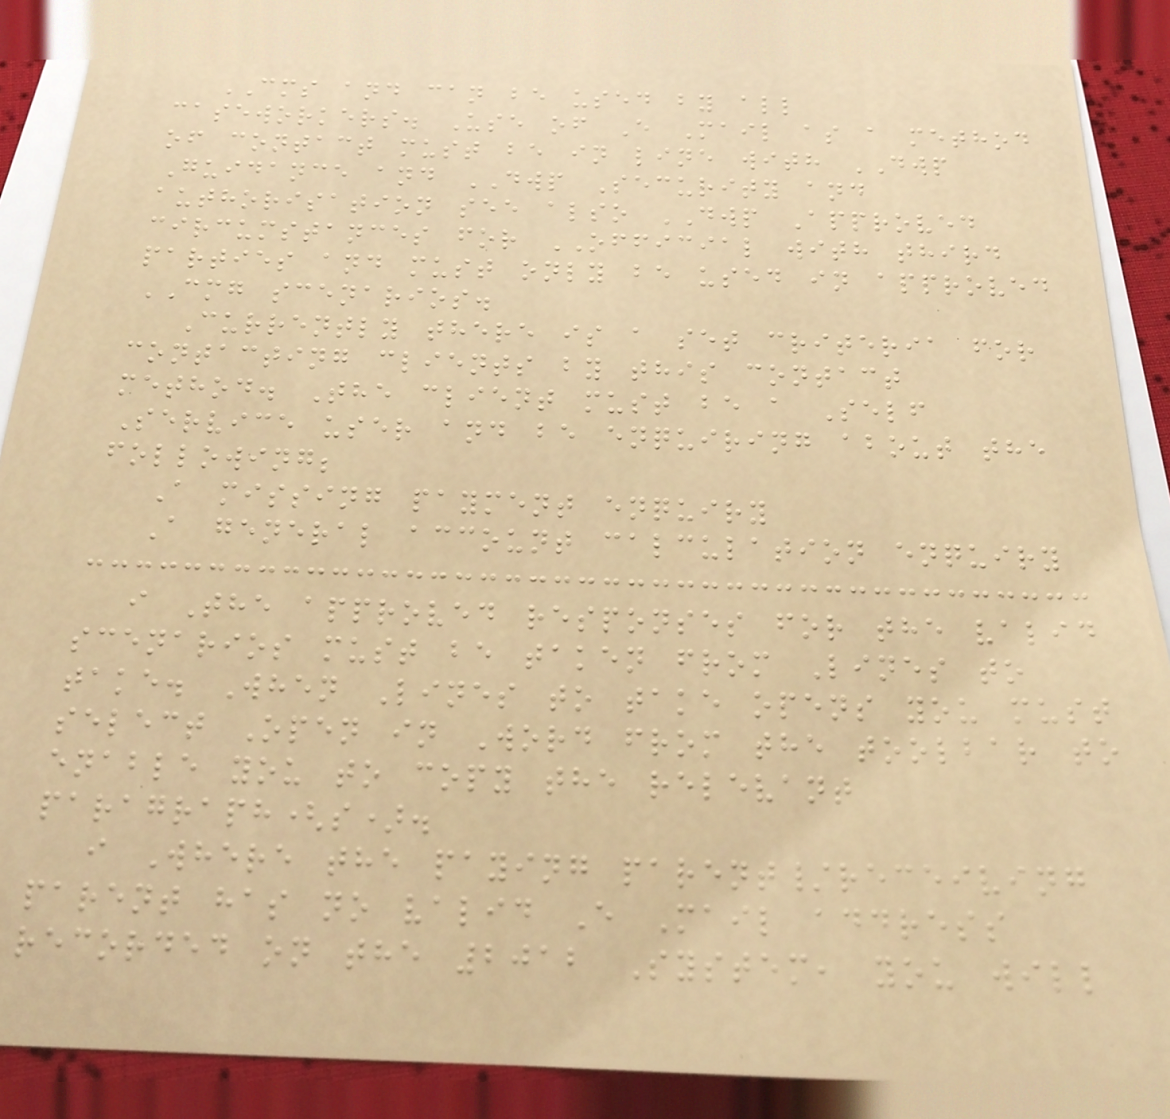CMS and can be used by all
caseworkers. Use of E Mail as a method
of contact must be in line with DWP
Guidance and DWP Security and
authorisation see also DWP Approved
circumstances for OFFICIAL with third
parties and must only be used in approved
CMG scenarios.
Currently there is a set criteria for
contacting clients by this contact
method. The client must be a Self
Service user and be enquiring about the
following;
A missing payment enquiry
A general account calculation enquiry
i The approved responses for the valid
scenarios must be taken from Lines to
take. When Lines to take opens you must
select Open in Word from the toolbar to
enable you to copy the relevant
paragraph(s).
i Where the paying parent/receiving
parent has no valid E Mail address
recorded on the 2012 System, you will
